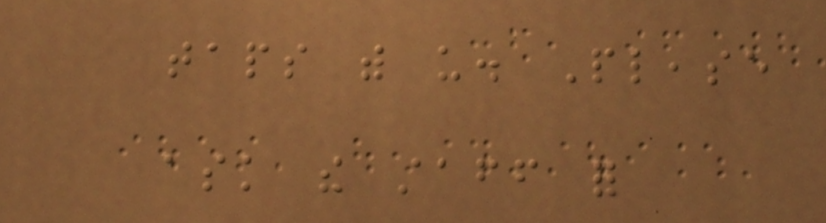taps with us. Please
ask the staff for
